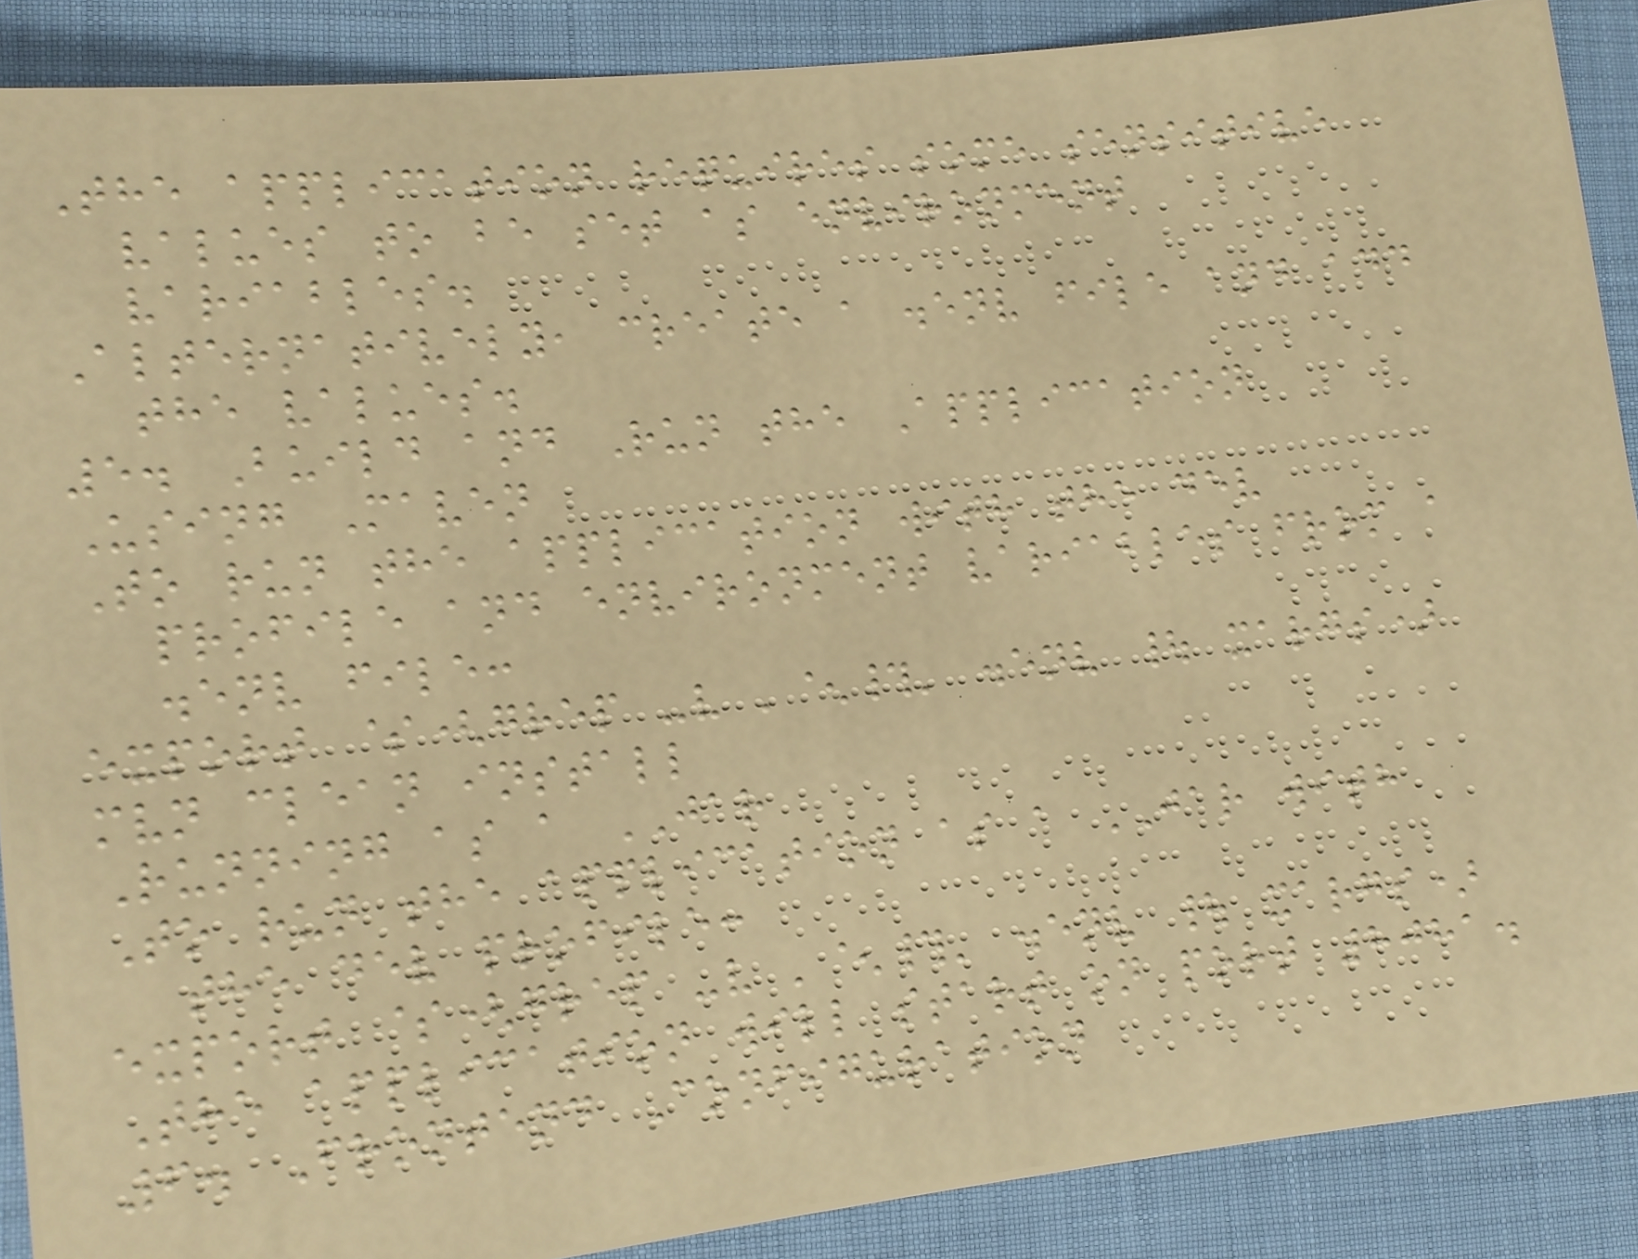The application requires some sensitive
values to be set as environment
variables.
Alternatively, create a .env file and add
the values.
5. Build and Run the Application
Using Maven
To run the application with the dev
profile and environment variables from a
.env file:
export $(grep -v '^#' .env | xargs)
mvn clean install
Running as a JAR
To run the application as a JAR with
the dev profile:
export $(grep -v '^#' .env | xargs)
The application will start on port 8081.
6. Frontend Configuration
